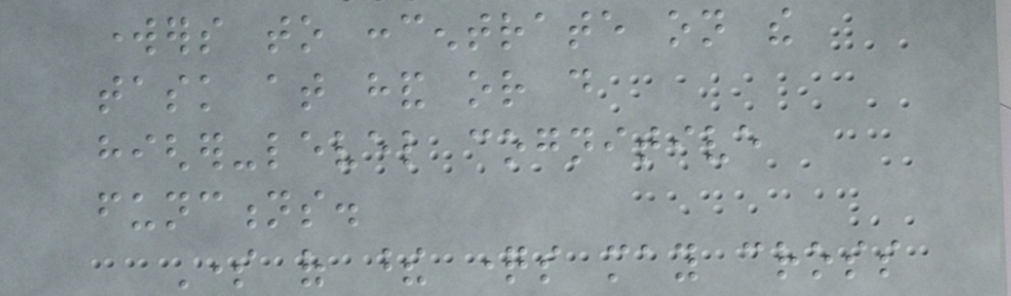workers to concentrate on the
task at hand or do
higher-level cognitive
functions.
Some of these questions may cross
